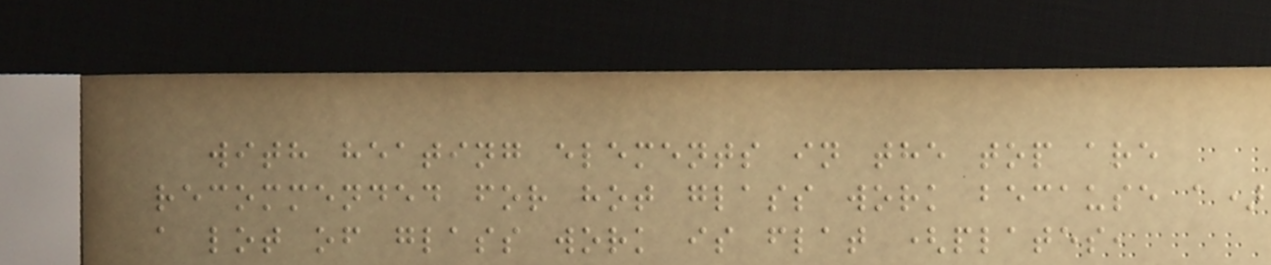with heating elements in the top are
recommended for hot glass work because a)
a lot of glass work is flat (plates,
